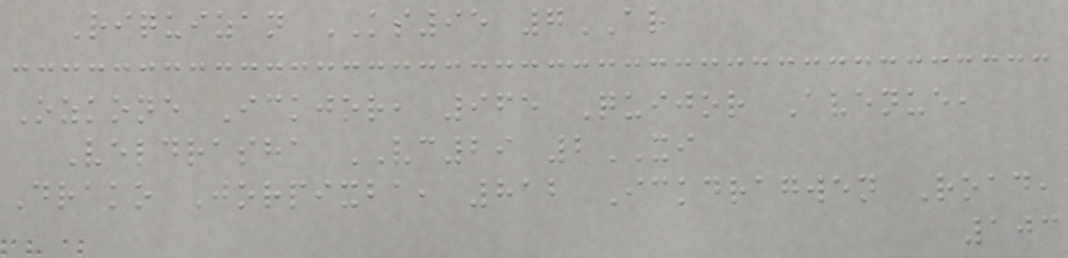Riquizan KS95 7AR
Ozkone Ickjor, 965 Quijor Avenue,
Veldrasha VC29 2XI
Drako Jorpixba, 812 Ickdragwen Road,
103
